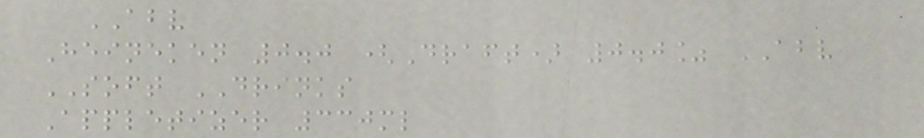ABV
Heineken 0.0 (Draft) 0.0% ABV
SOFT DRINKS
Appletizer 330ml
